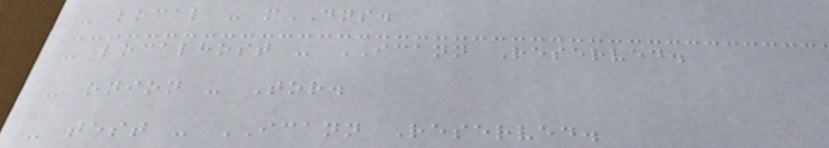- local - mDNS.
- localhost - ICANN Reserved.
- onion - Tor.
- test - ICANN Reserved.
